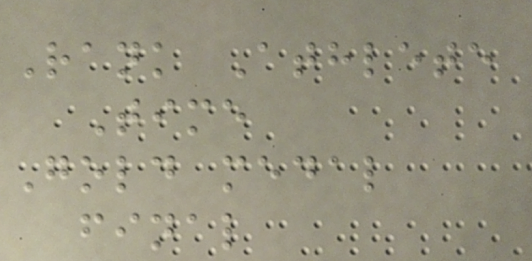Rank Athlete
Time
Gold medal
final
